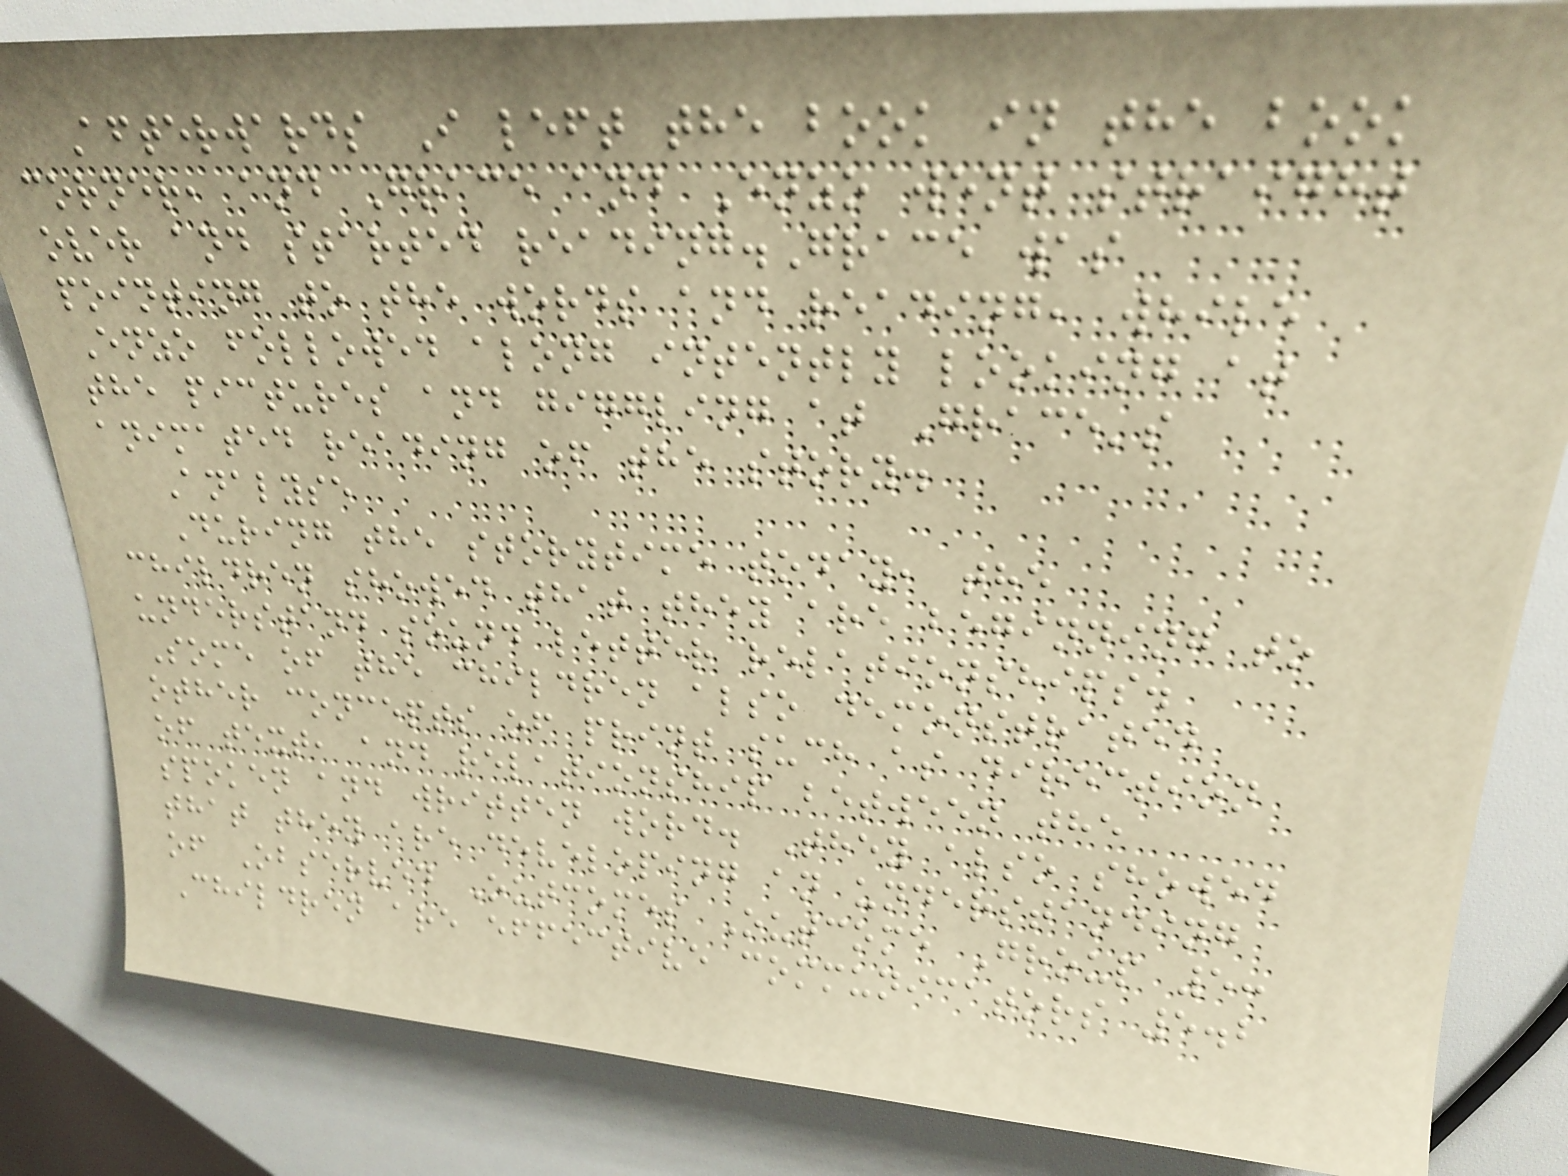Afterwards I left the book in the book
corner, and Grace and Enzo went straight
over and started reading.Grace was
pointing to the words and reading, while
Enzo followed along intently looking at
the pictures and giggling at Grace's
animated reading of the story.
Analyse
During the storytime today, the
children showed that they are beginning to
understand sound letter relationships.
Some of the children also demonstrated
other concepts of print such as direction
of text, and relationship between the
spoken and written word. They also showed
that they are developing an understanding
of Observed Outcomes Outcome Group 5:
Children are effective communicators 5.2
